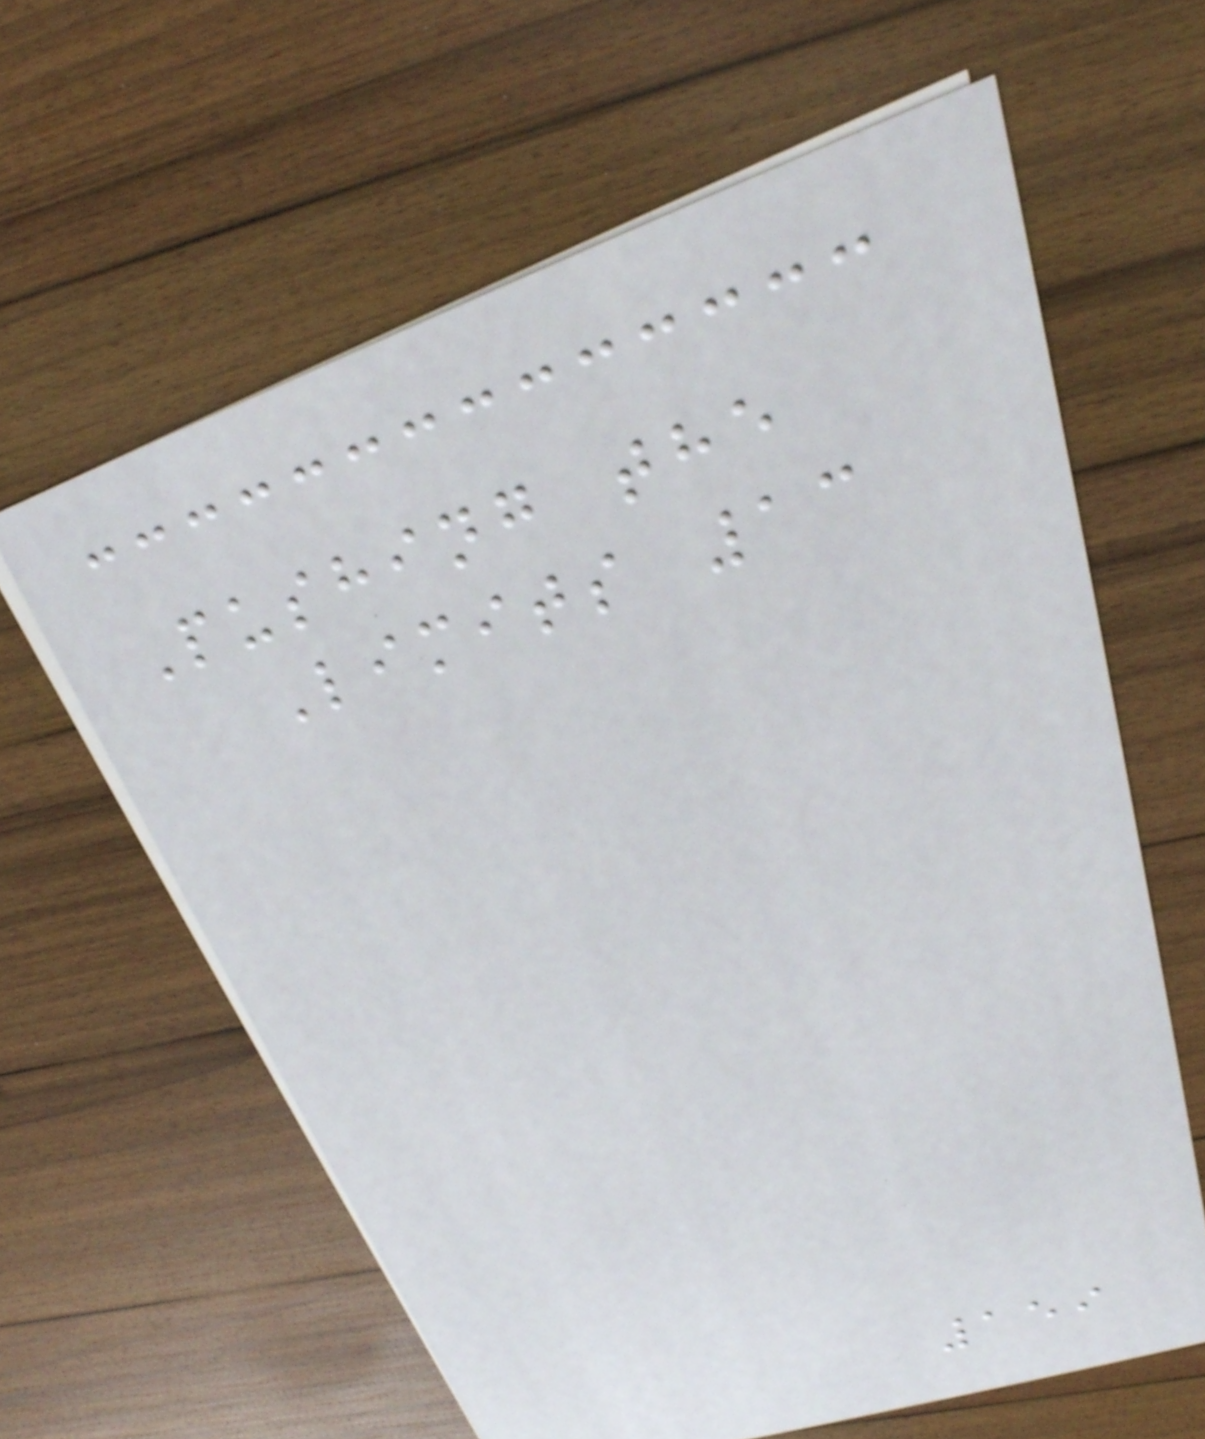Pushing the
Limits 13
159
